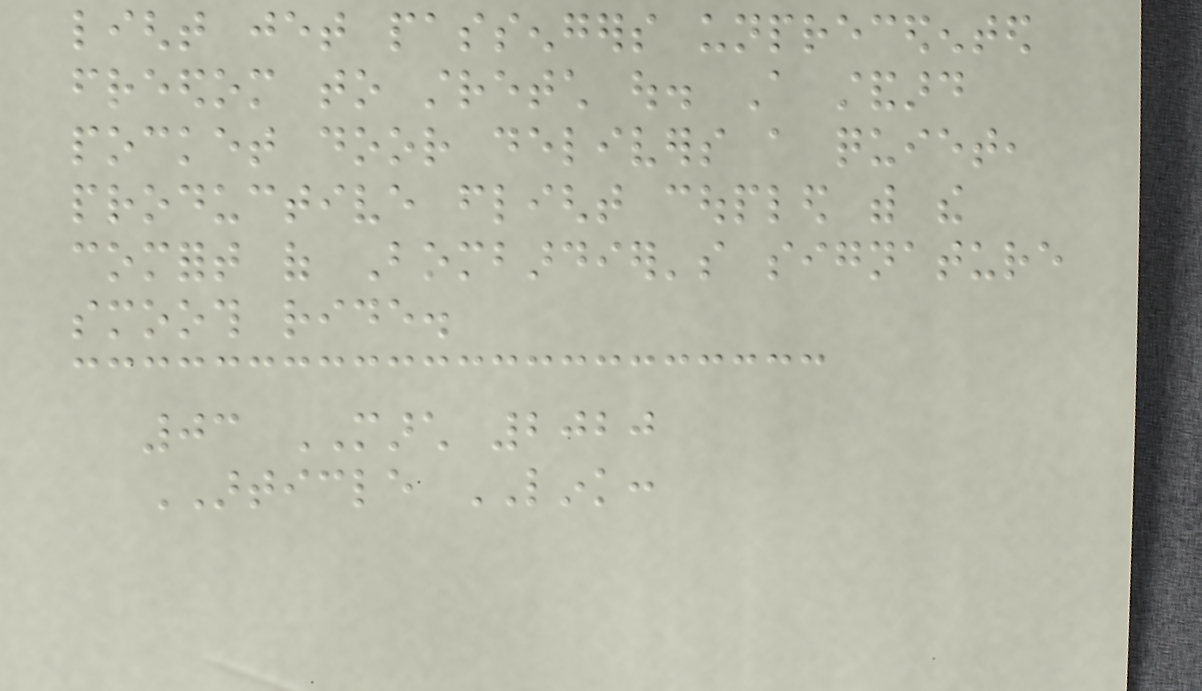light jet passengers unprecedented
freedom to stretch out. A standard
pocket door delivers a quiet,
productive flight coupled with the
comfort of Bombardier's signature
smooth ride.
03 MARCH 2020
ARTICLE LINK:
